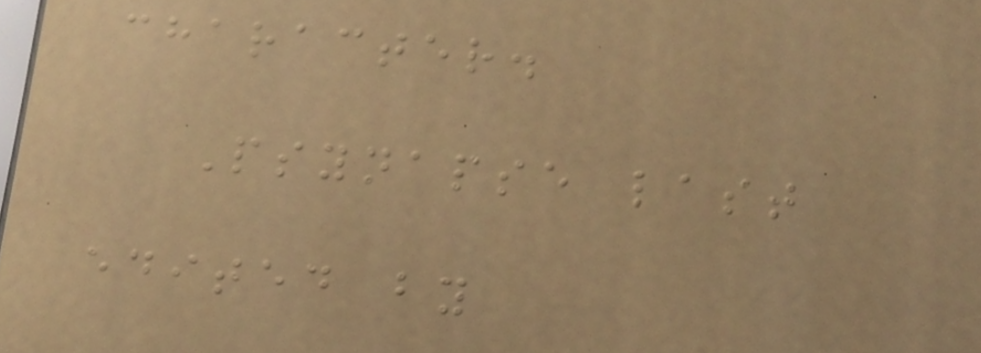character.
Psynapse last
edited by
